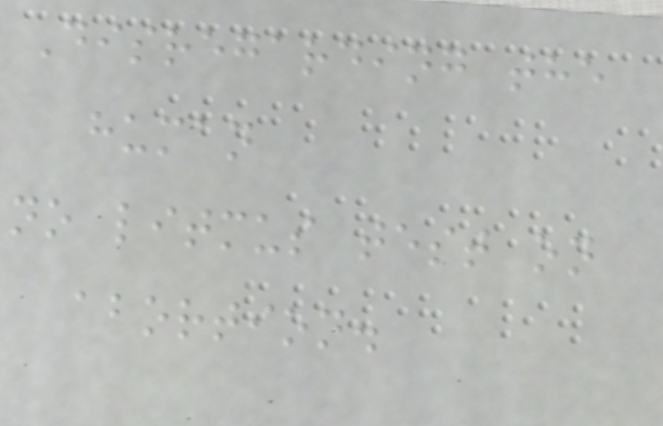Disregarding the
human
no litmus test on
abortion.
